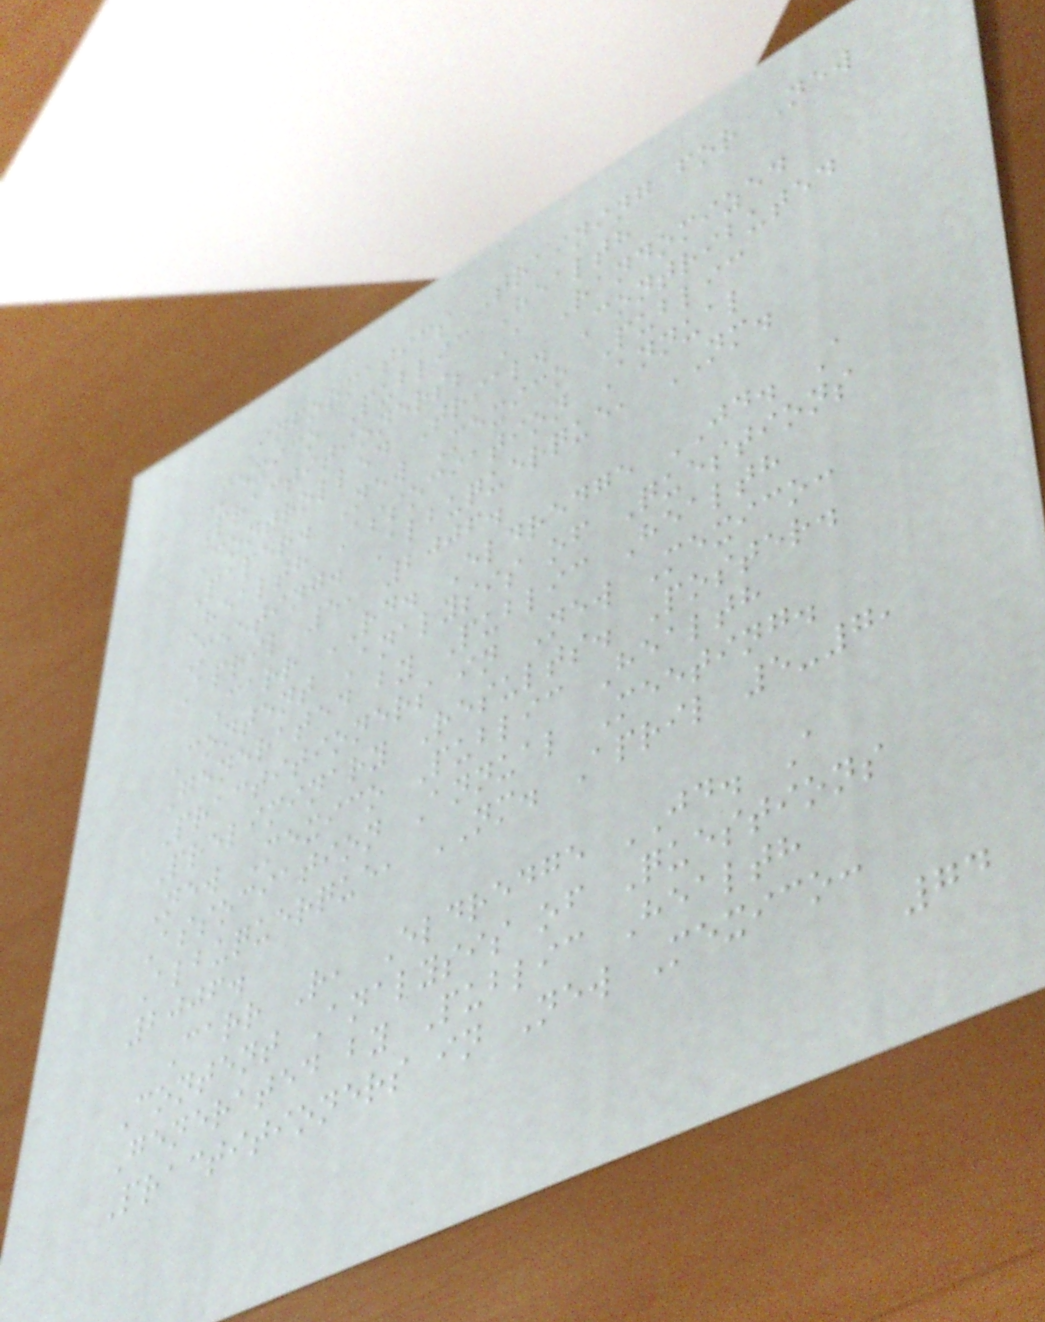Informatics Training for New
Mexico Public Health
Practitioners; A Randomized
Controlled Trial. Contributed
Paper. New Mexico Public
Health Association Annual
Meeting. Albuquerque, NM.
April 5, 2006.
Carr RD. Eldredge JD. A
Content Analysis of Questions
Generated by Public Health
Practitioners in New Mexico:
Preliminary Results. Poster.
New Mexico Public Health
Association Annual Meeting.
Albuquerque, NM. April 5-7,
2006.
Carr R, Eldredge JD. A
Content Analysis of Questions
Generated by Public Health
Practitioners in New Mexico:
74
